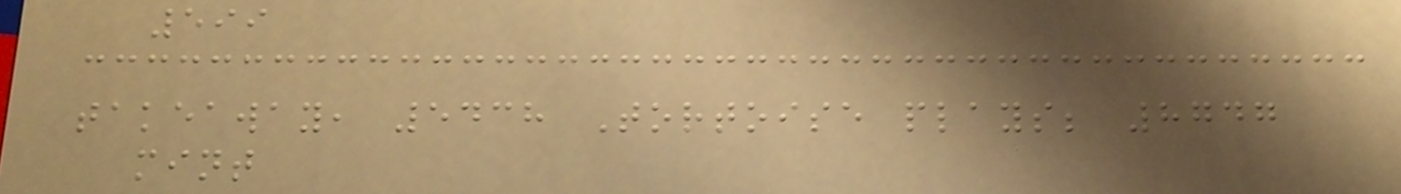599
takeaway, 5438 Tortoise plays; 8747
mint
